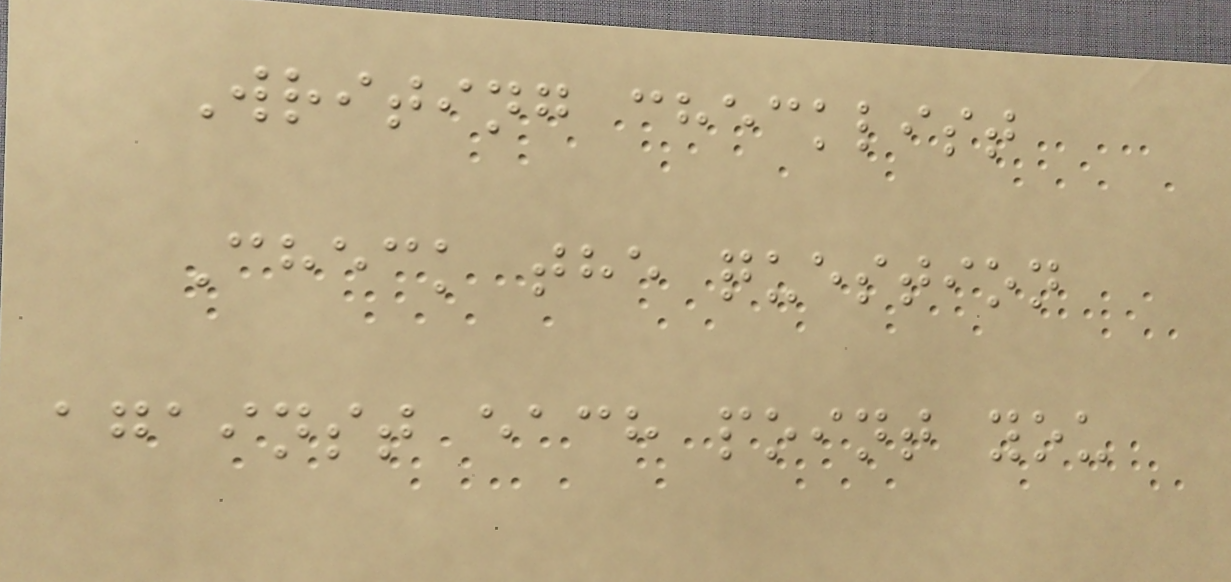Writing checklist
Check the question
against each point you
